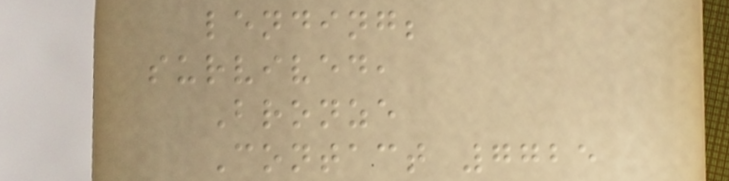lending;
survived,
Bronze
Contact 7725
